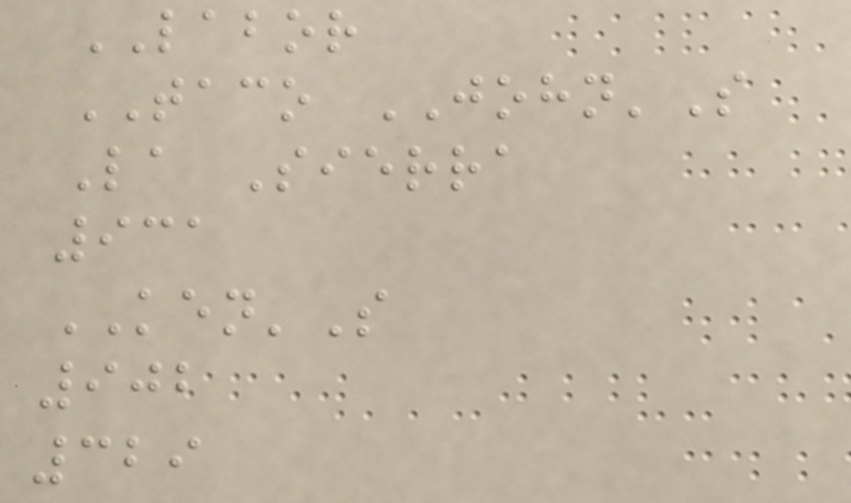LABOR
TACO JOHN'S
La Sierra
931
KEN'S
902
329
